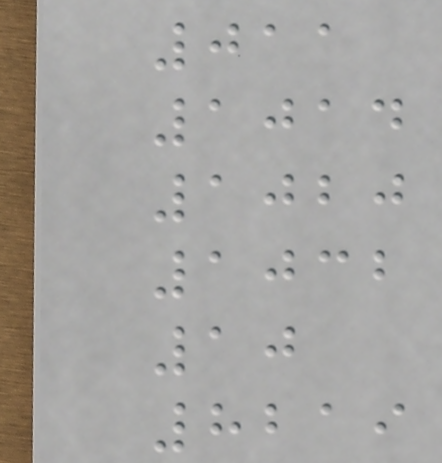011
1014
1020
1032
10
8219
